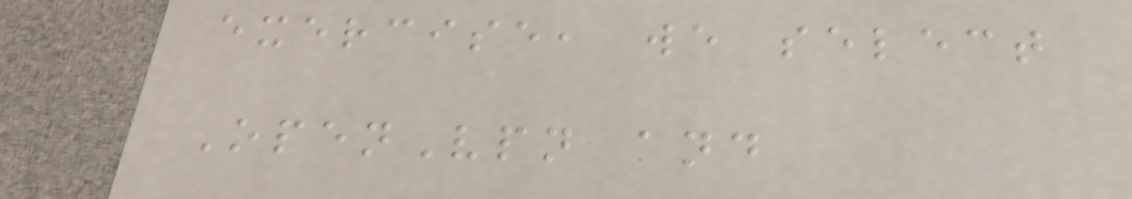exercise, we select
OpenVpn and
